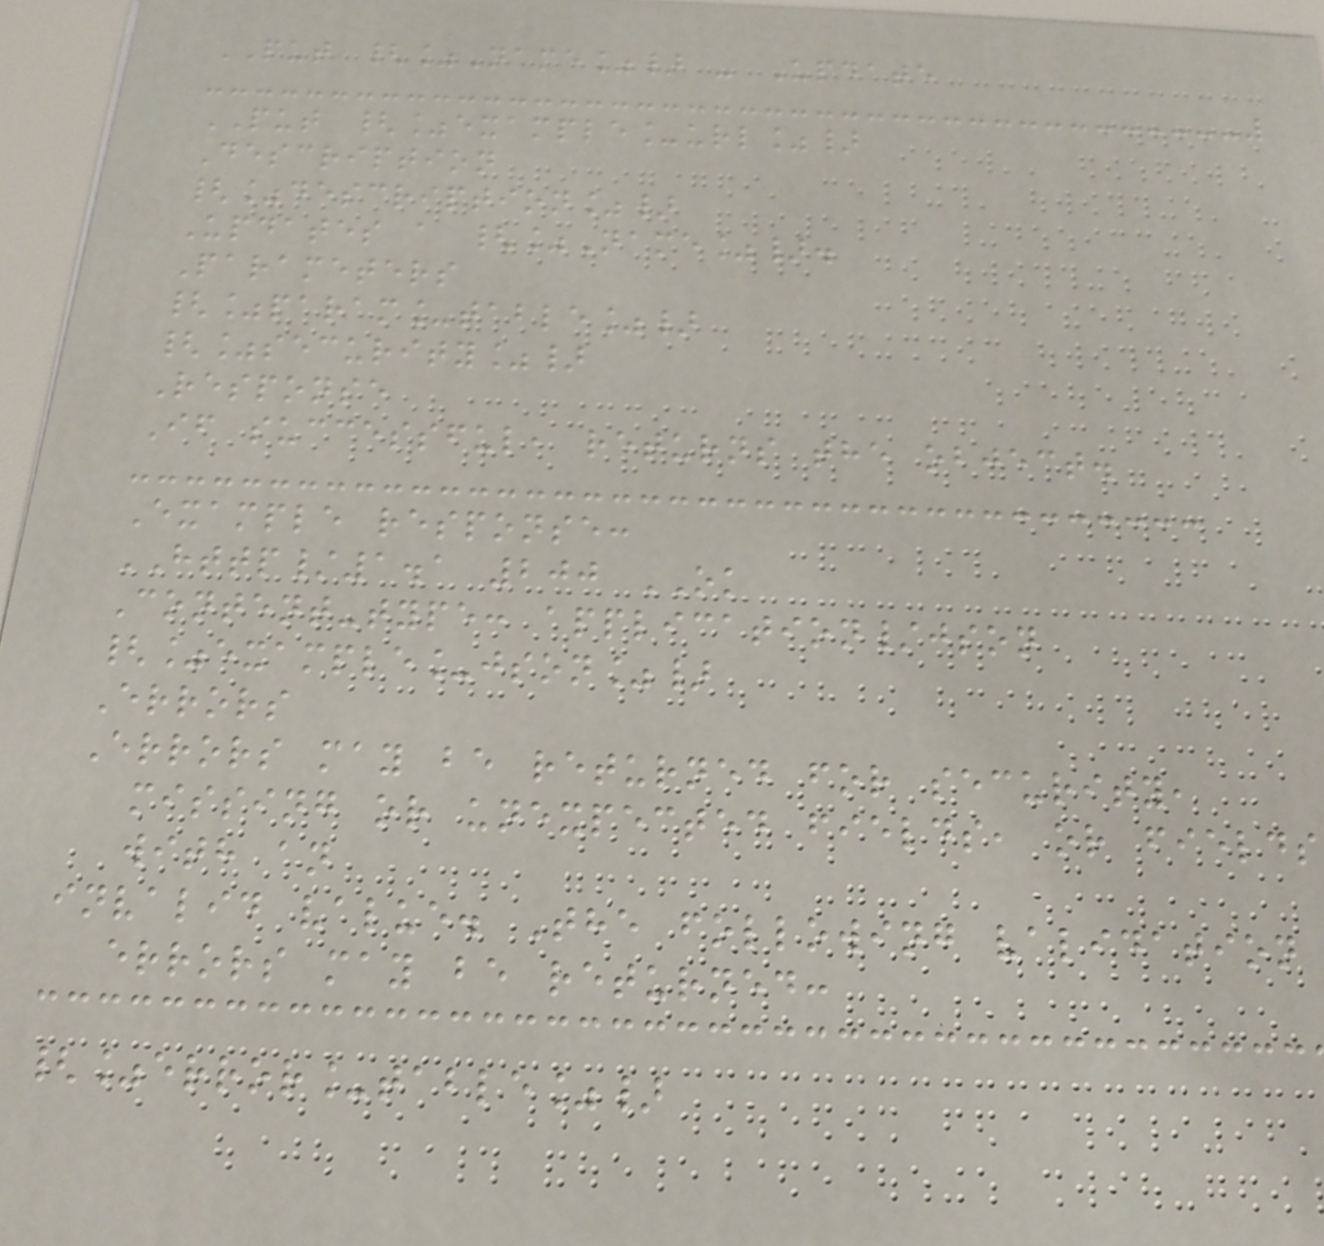PUT {%Name%} - Update
PUT {%example_url%}
Description
{%description%}
Updates a {%Name%}.
Parameters
{%param_table%}
{%security%}
Response
If successful, returns the object.
Example response:
HTTP/1.1 200 OK
Content-type: application/json
{%example_json%}
Errors
Errors may be returned for security,
missing or unexpected fields, or fields
with an
invalid value. The following validation
errors may be returned:
{%error_table%}
